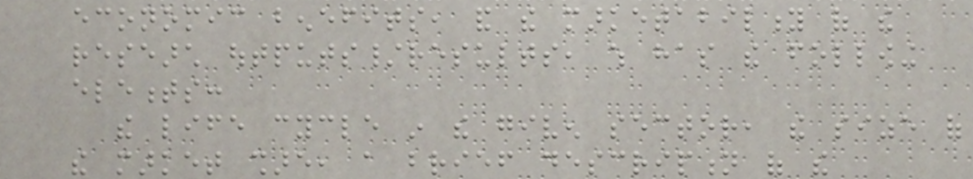economic benefits, and the marketability of the
research outputs/results, which has the following
elements:
the life cycle in the given sector, the size of
the market share, a brief description of the
